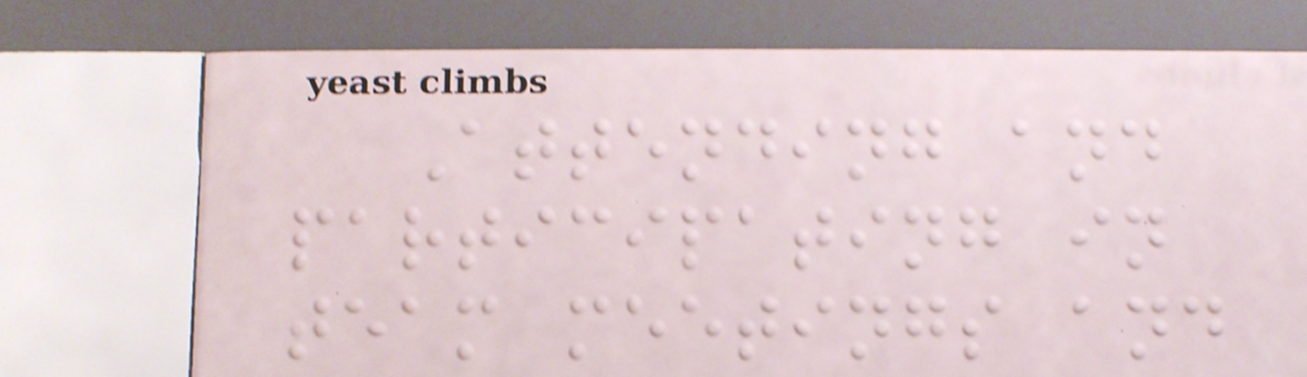Attending and
participating in
team meetings and
